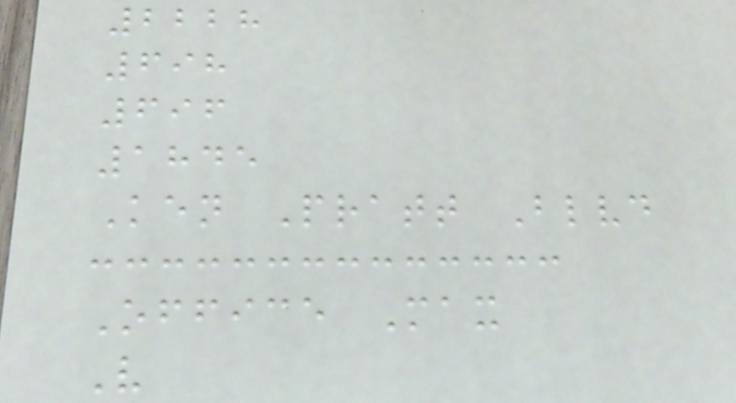2228
698
696
1845
Ken Pratt Blvd
Office Max
V
